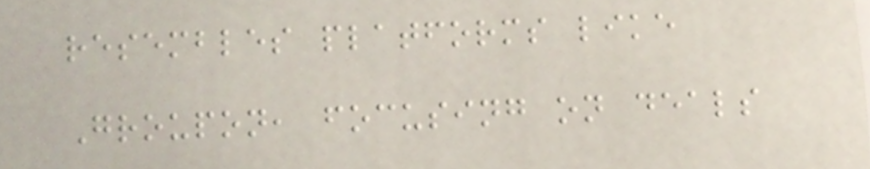resembles platforms like
Groupon, focusing on deals
